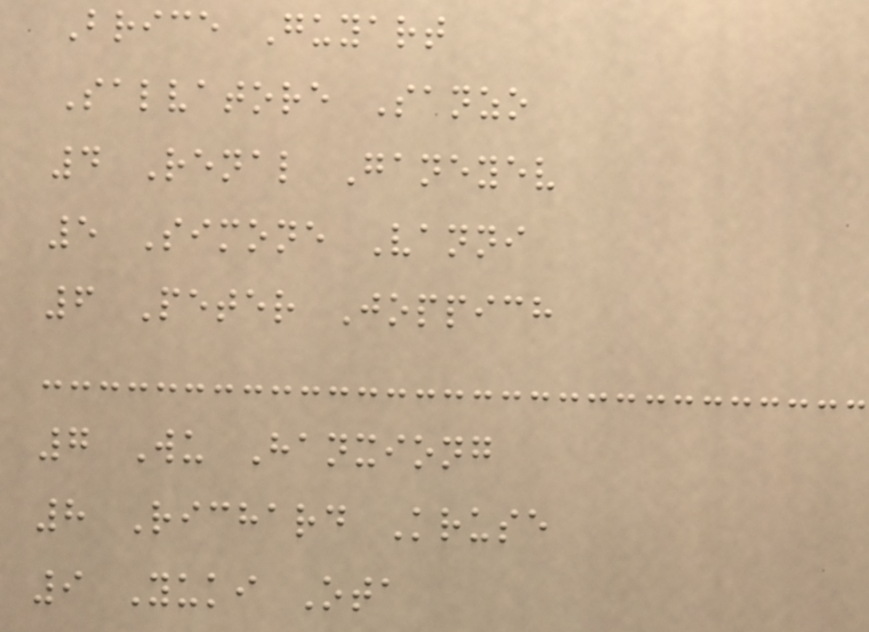Brice Guyart
Salvatore Sanzo
4 Renal Ganeyev
5 Simone Vanni
6 Peter Joppich
7 Wu Hanxiong
8 Richard Kruse
9 Yuki Ota
